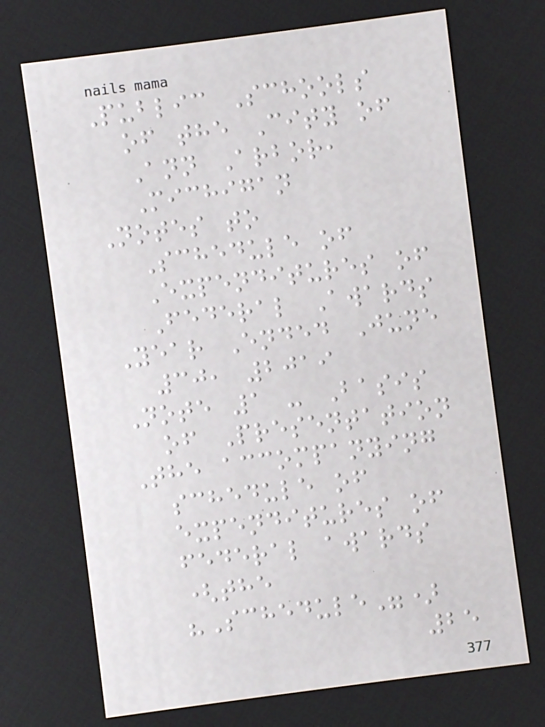Public Schools
of the City of
Ann Arbor,
Michigan
Notes to
Schedule of
Expenditures of
Federal Awards
Year Ended June
30, 2019
Note 1 - Basis
of Presentation
The accompanying
schedule of
expenditures of
federal awards
(the
"Schedule")
25
